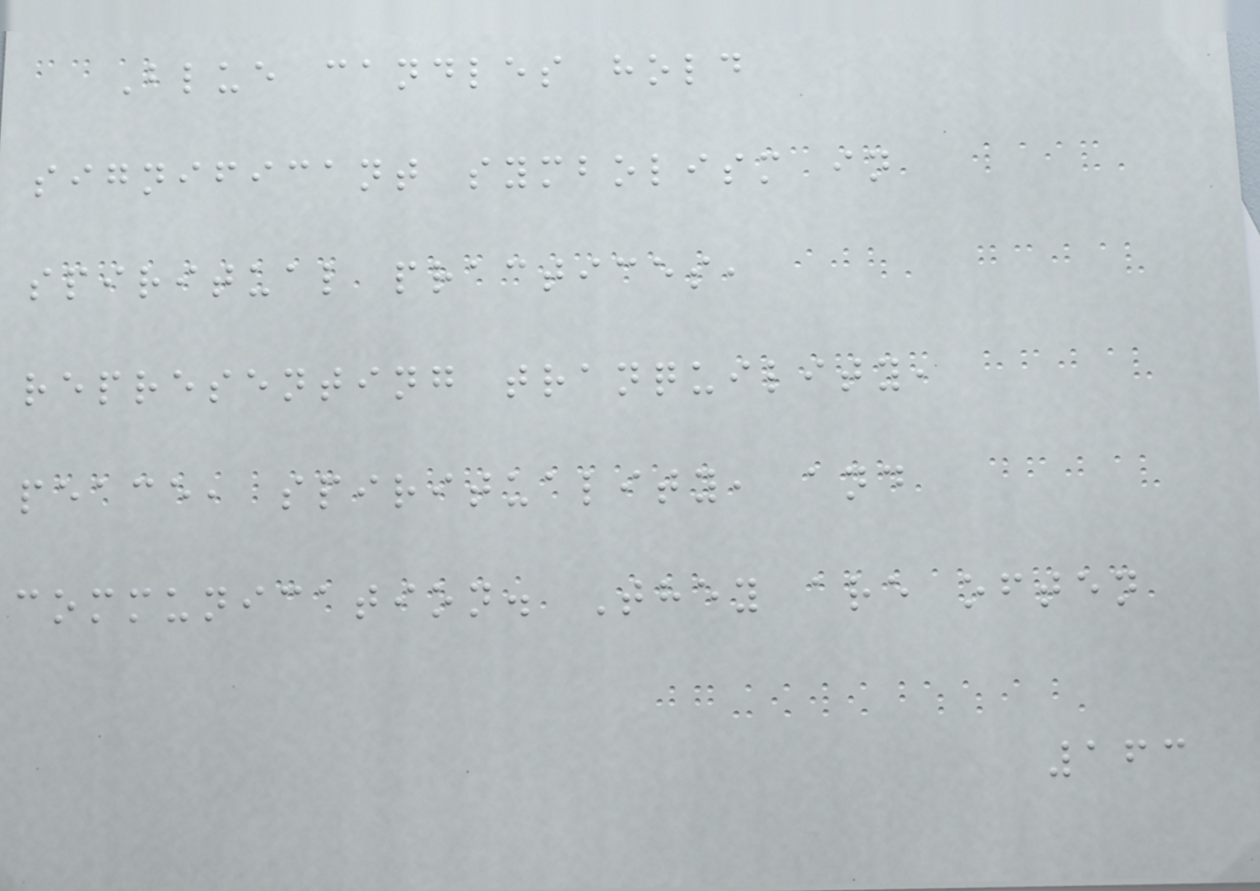Blue candles hold
significant symbolism in
spiritual practices,
representing tranquility,
peace, spirituality, and
communication. They are often
163
